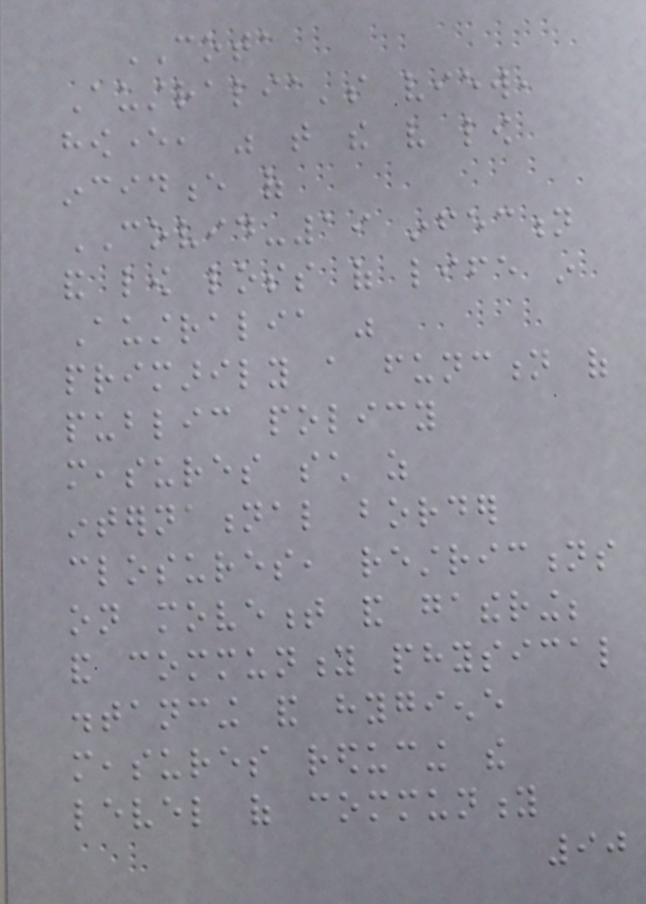COTA
Australia's view,
however, was that the very low
incidence of
COVID-19 infection
and low loss of life in
Australia was
primarily a function of
public policy
measures such as
international border
closures, restrictions
on movement and gathering;
and community physical
distancing and hygiene
measures reducing the
level of community
90
